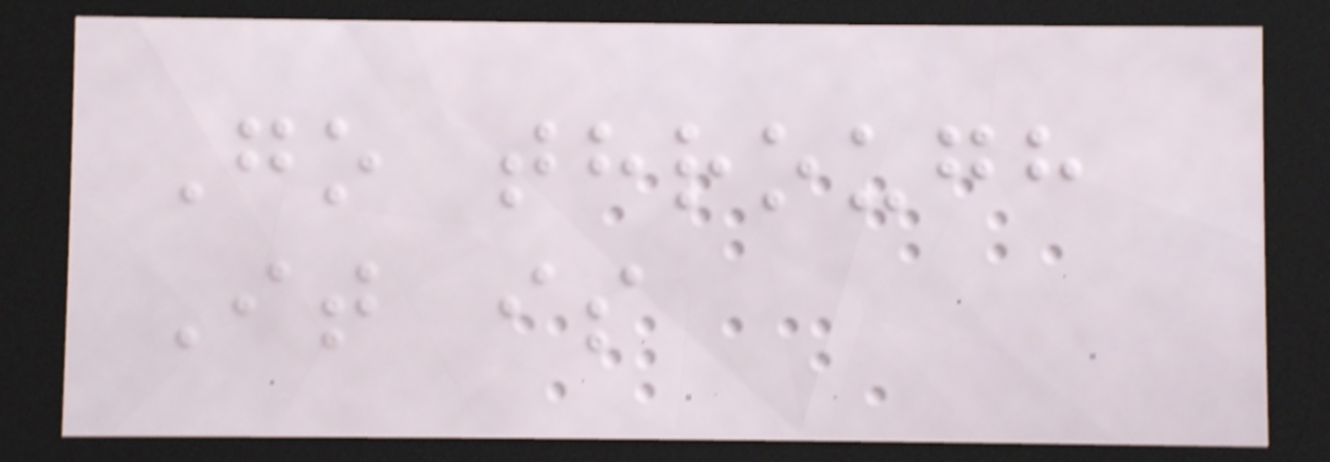Go through
It is
